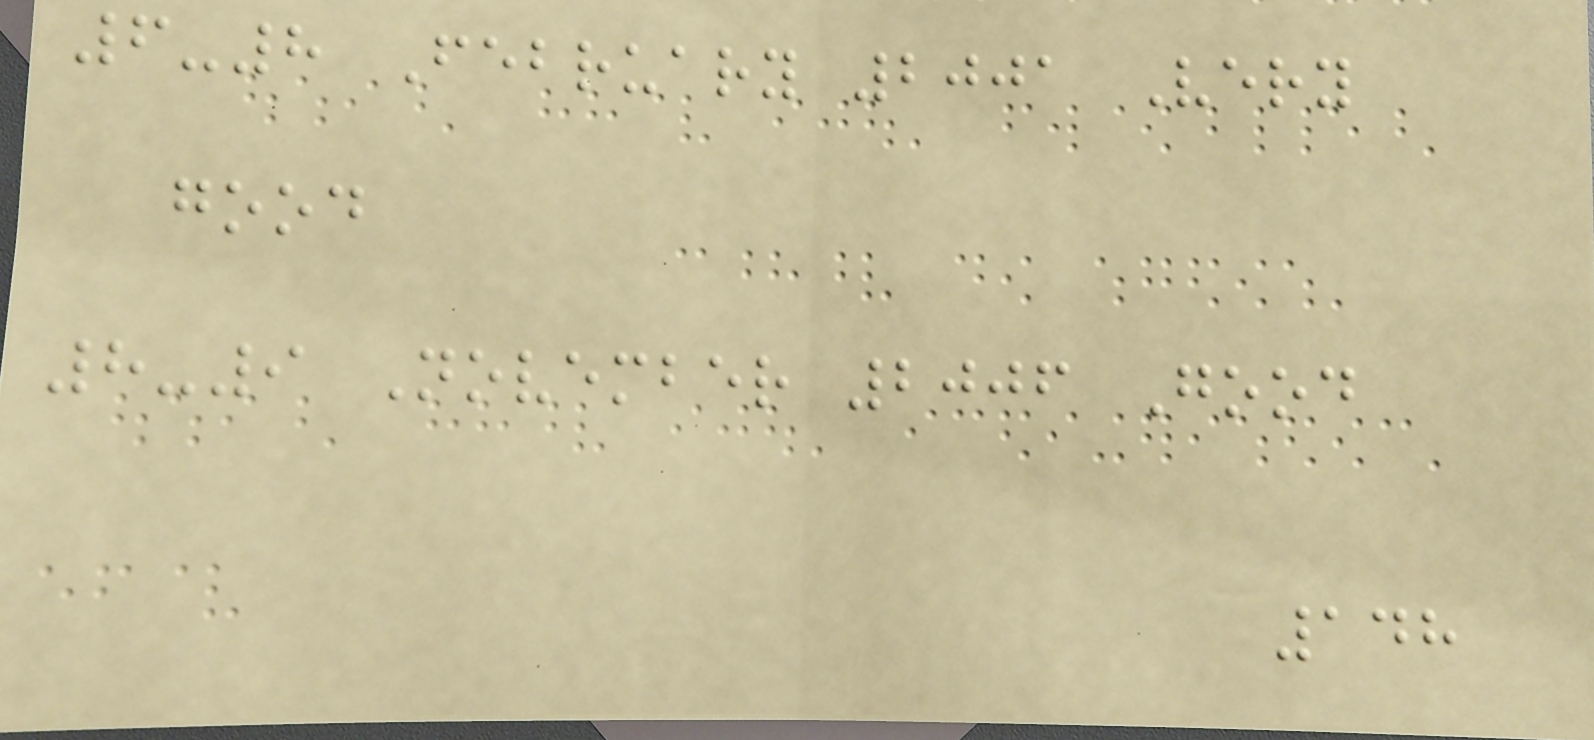6-8 February 2001 Very
good
8-9 November 2006 Good
148
